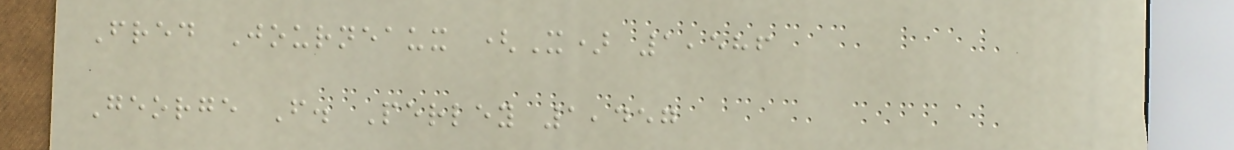Fred Journeaux (X) 1,586
George F. Perley 1,457
